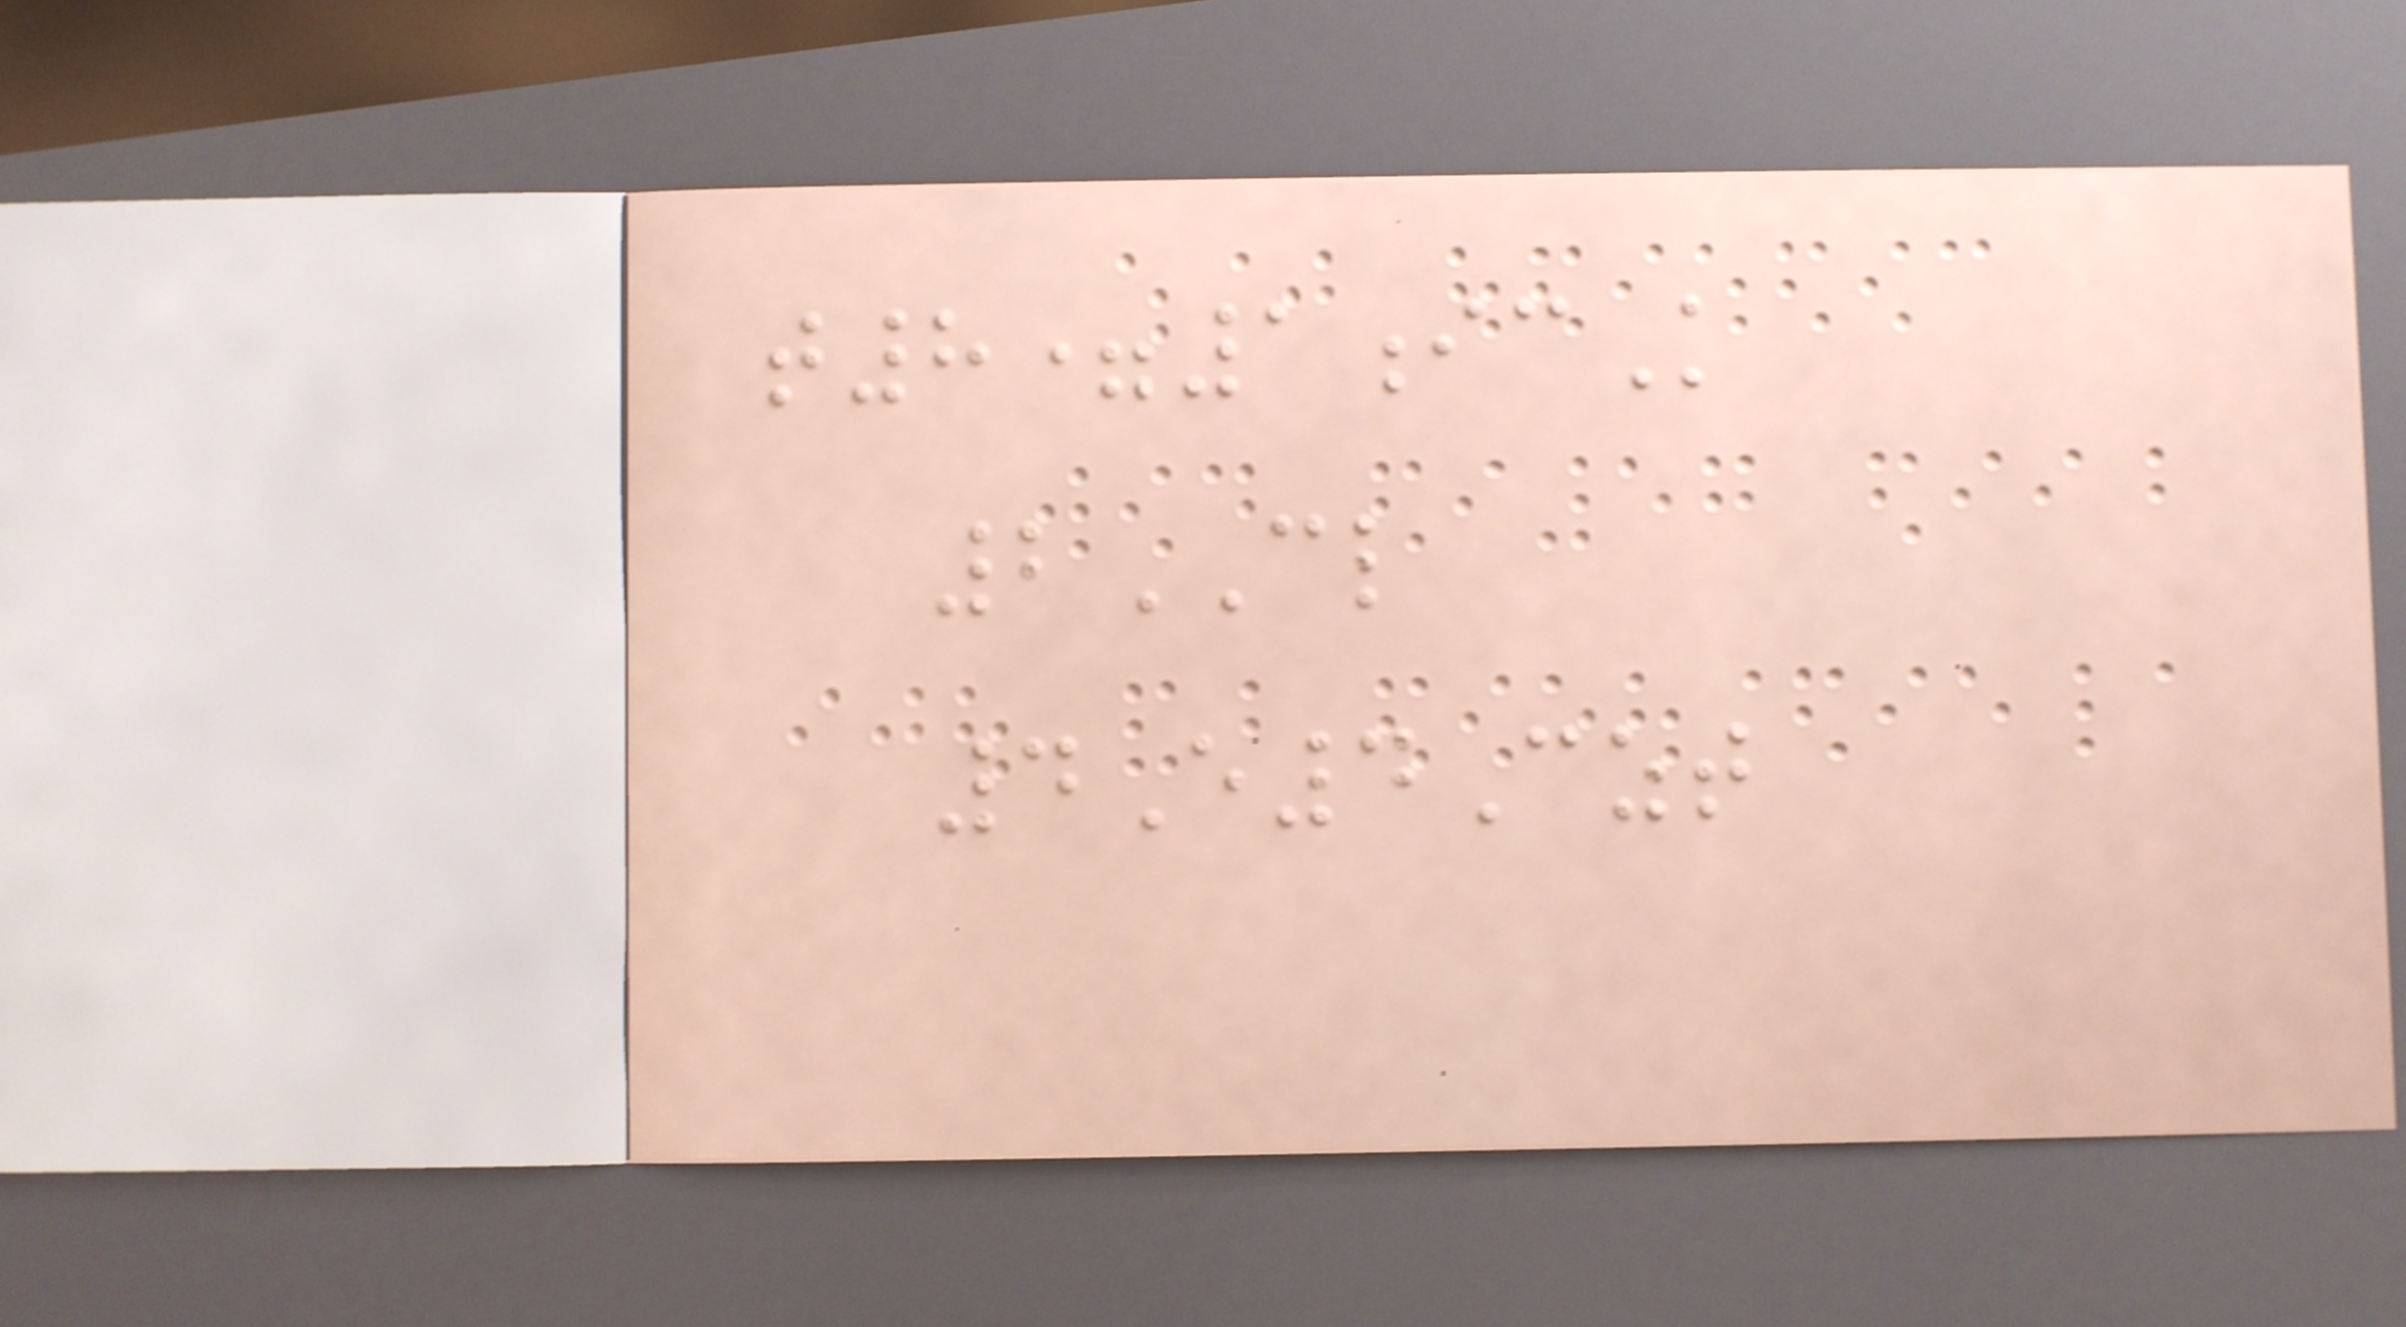t8=1icK
2CL
4E4Czt
